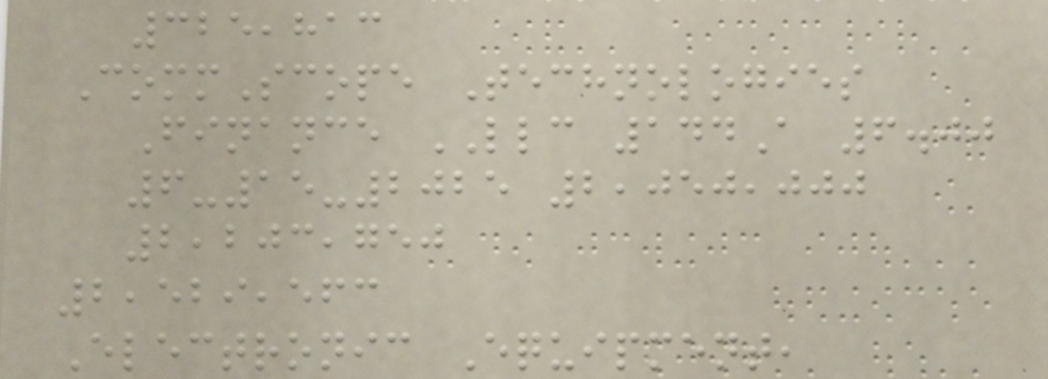325,813
CommScope Technologies
Finance LLC 144A 6.00
6-15-2025 2,050,000
2,203,750
2,529,563
Electronic Equipment,
